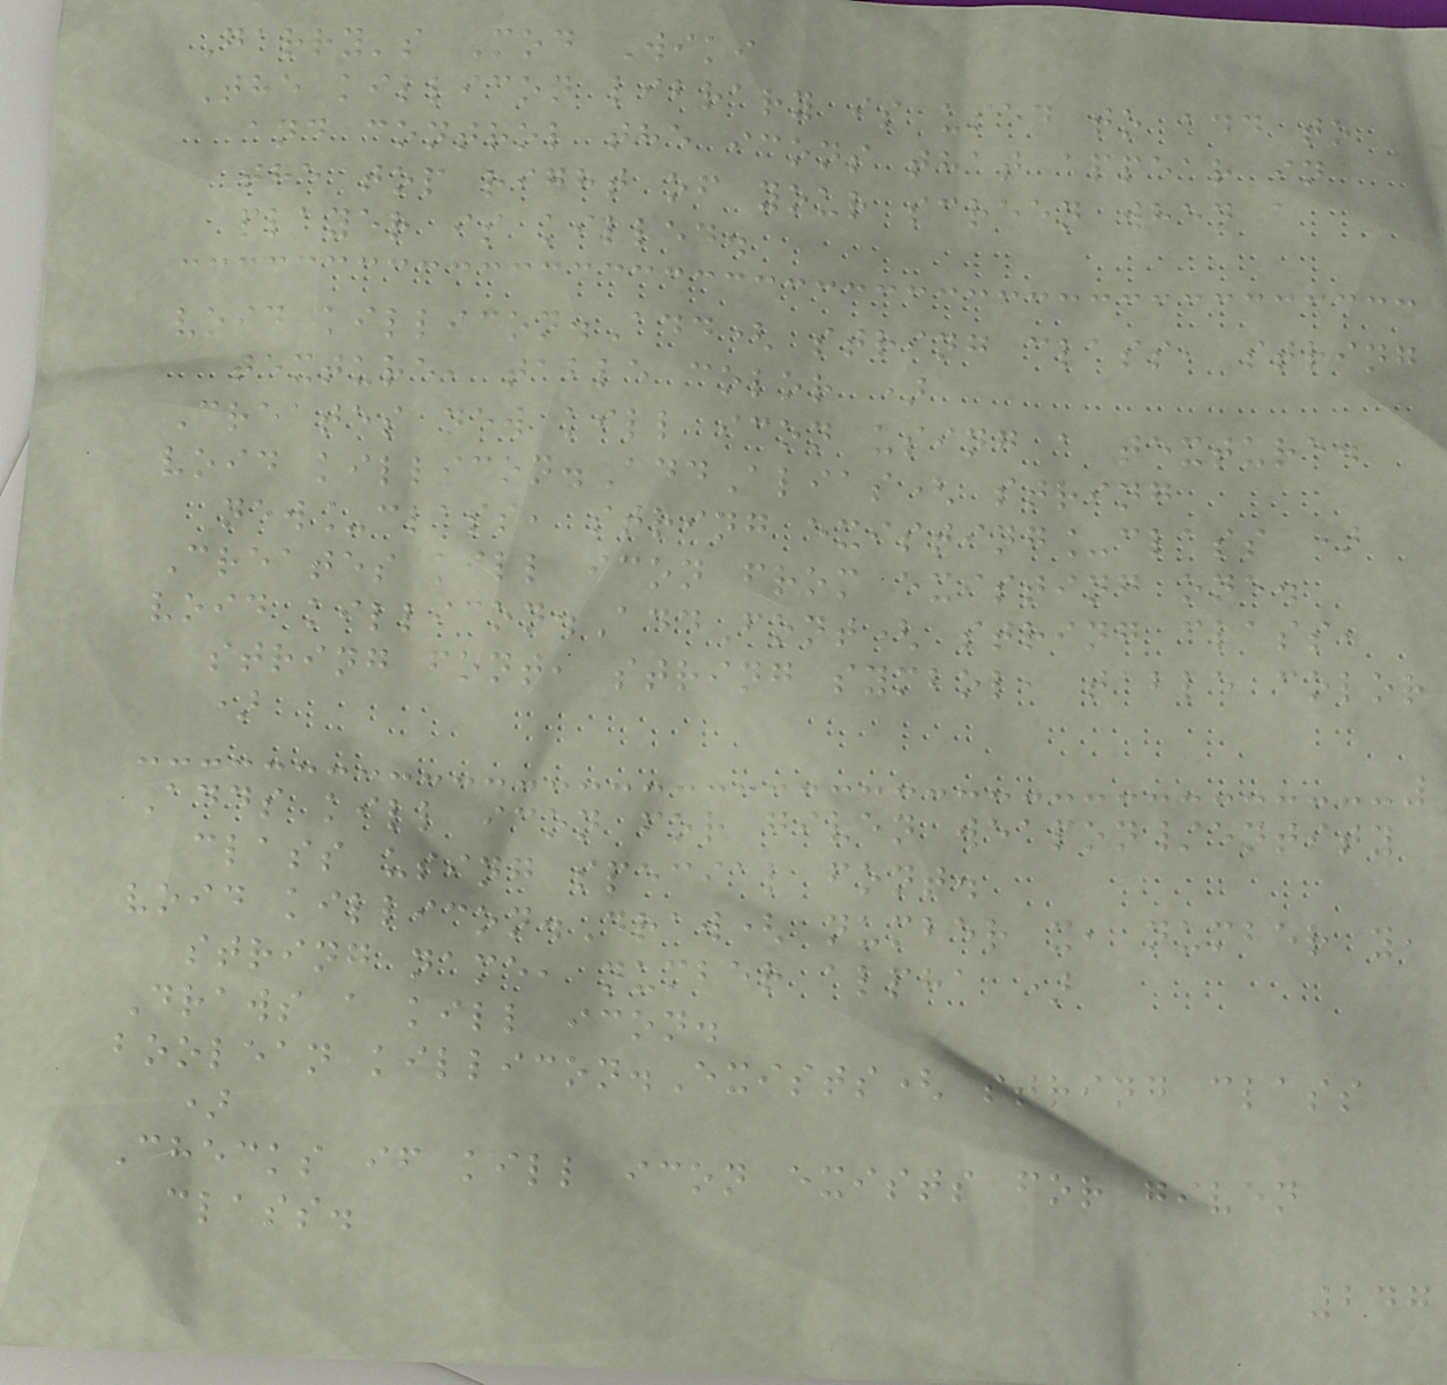Garry's Mod Wiki
The killicon library is used to add to
and control the icons that appear in
the top right of your screen when a
player is killed.
void killicon.Add( string class, string
texture, table color )
Creates new kill icon using a texture.
void killicon.AddAlias( string
new_class, string existing_class )
Creates kill icon from existing one.
void killicon.AddFont( string class,
string font, string symbol, table color
)
Adds kill icon for given weapon/entity
class using special font.
void killicon.Draw( number x, number y,
string name, number alpha )
Draws a kill icon.
boolean killicon.Exists( string class
)
Checks if kill icon exists for given
class.
247
